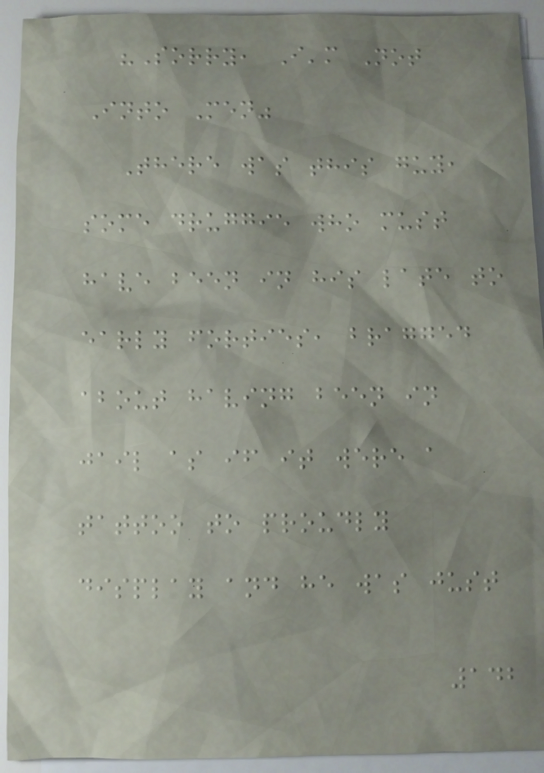"Sorry, I'm Not
Into Men"
There was this guy,
some druggie who must
have been in his late to
early forties, bragged
about having been in
jail as if it were a
tattoo to proudly
display and he was just
142
